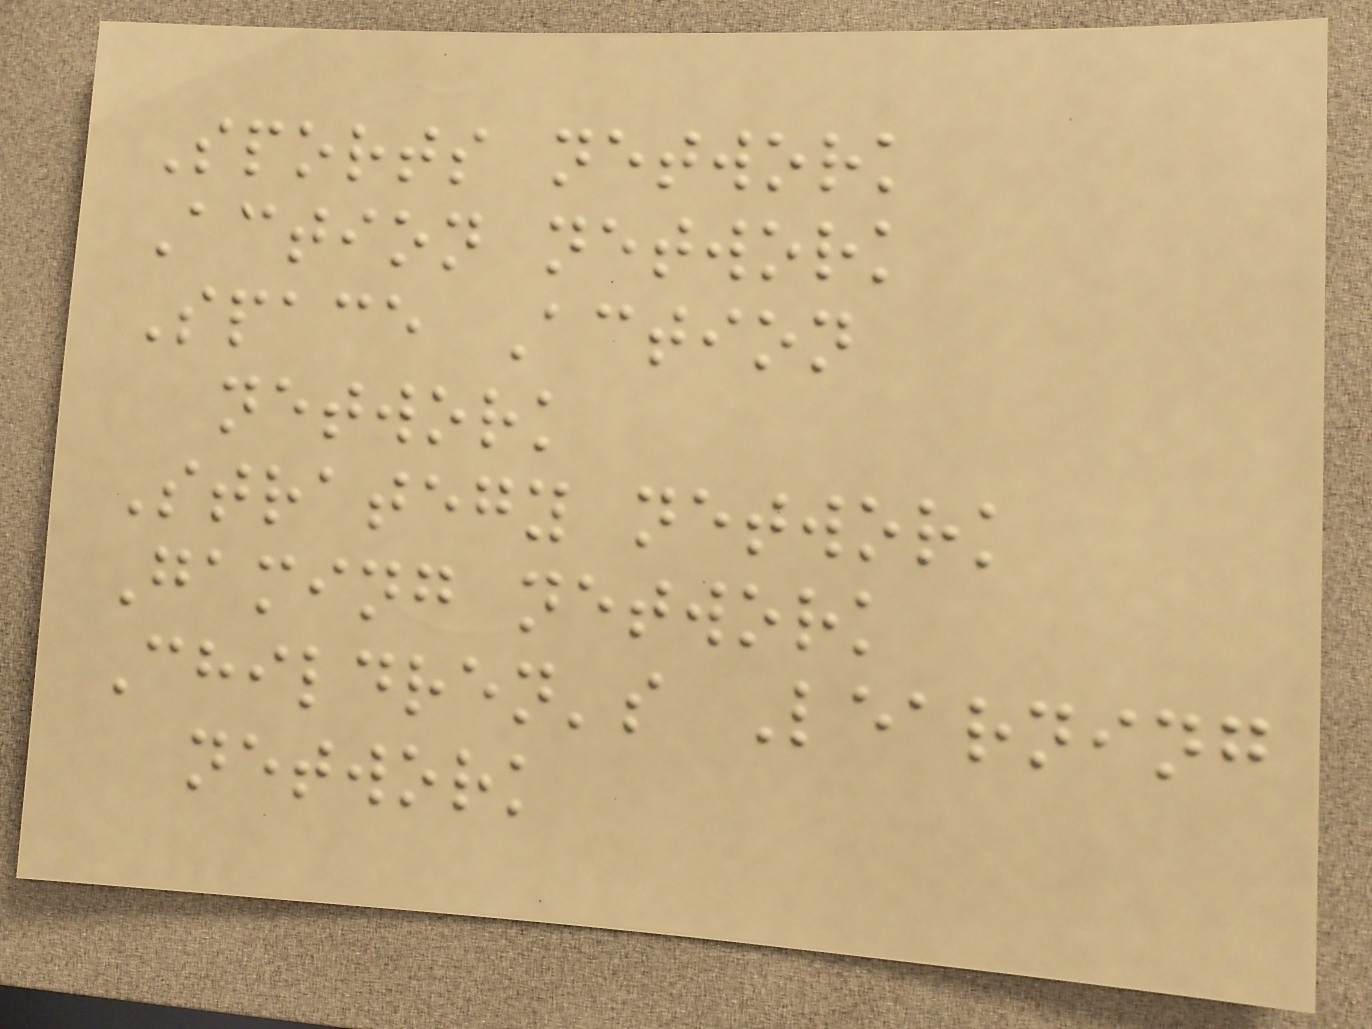Sports network
Action network
Space Action
network
Strategy network
Gaming network
Children's Learning
network
